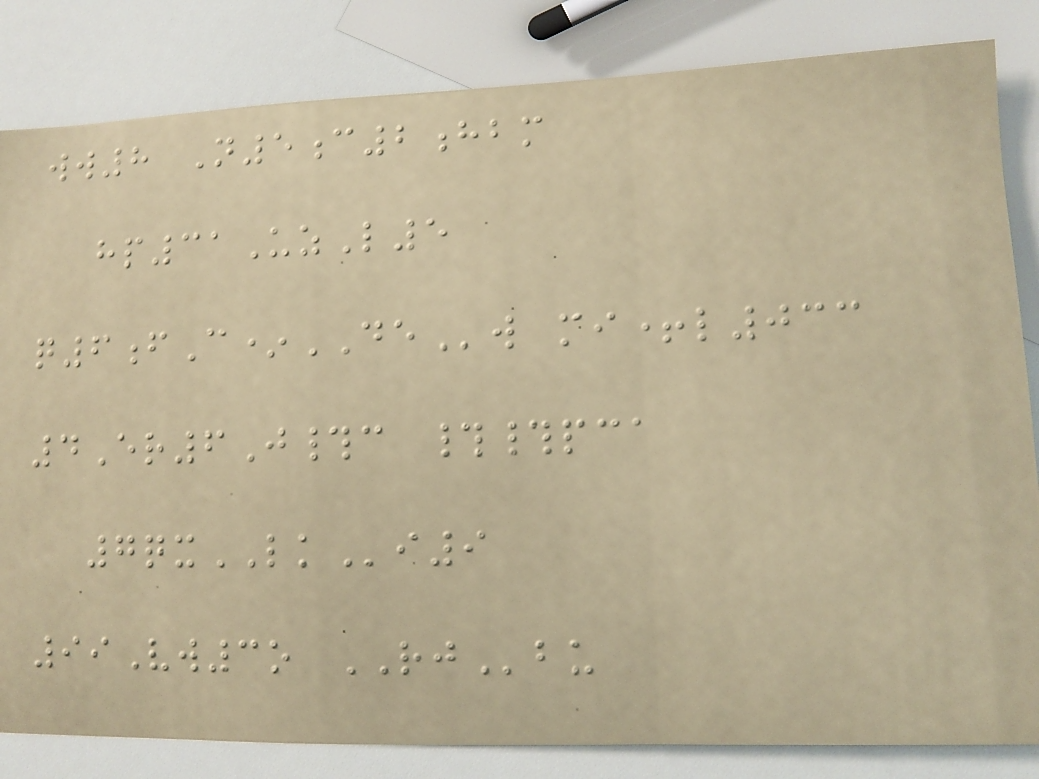ww8 N5c2hbm
hp31UzL5
q6fC*DEw mi+l033
4Er6J#c ##pca
7qxLKi9
99Vw3o RJbu
